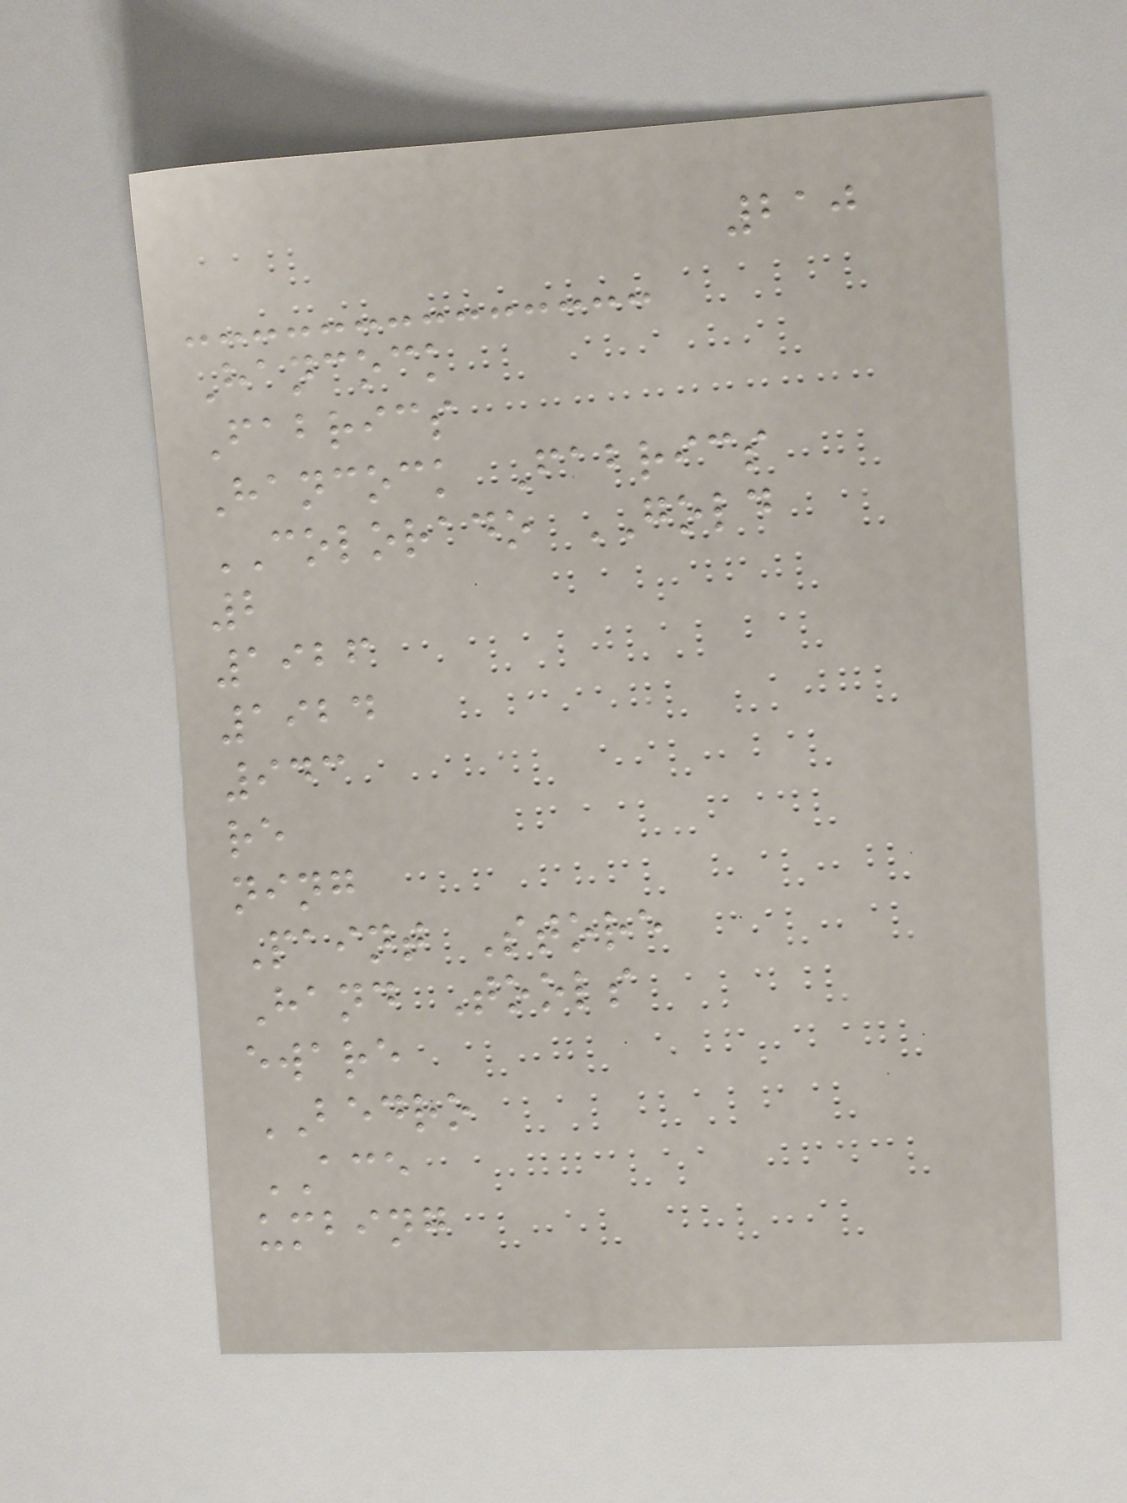210
Hancock
Fabrics
Hancock Fabrics
COLORADO GOLD
2
1926
1924
943
re
ning
Paint Store
Hand Tools
eware
BEDRO
ACE
umbing
